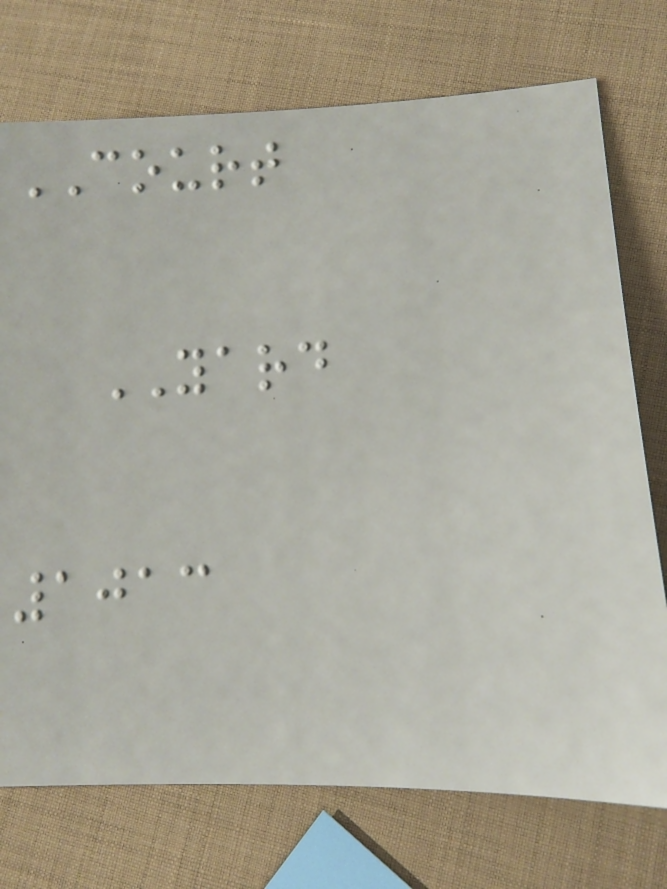COURT
YARD
1013
